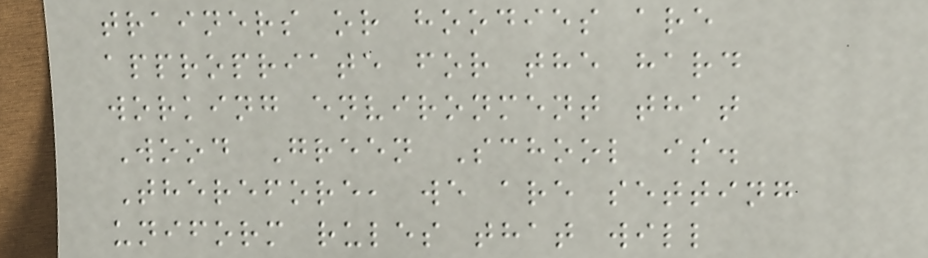trainers or hoodies are
appropriate for the hard
working environment that
Wood Green School is.
Therefore, we are setting
uniform rules that will
